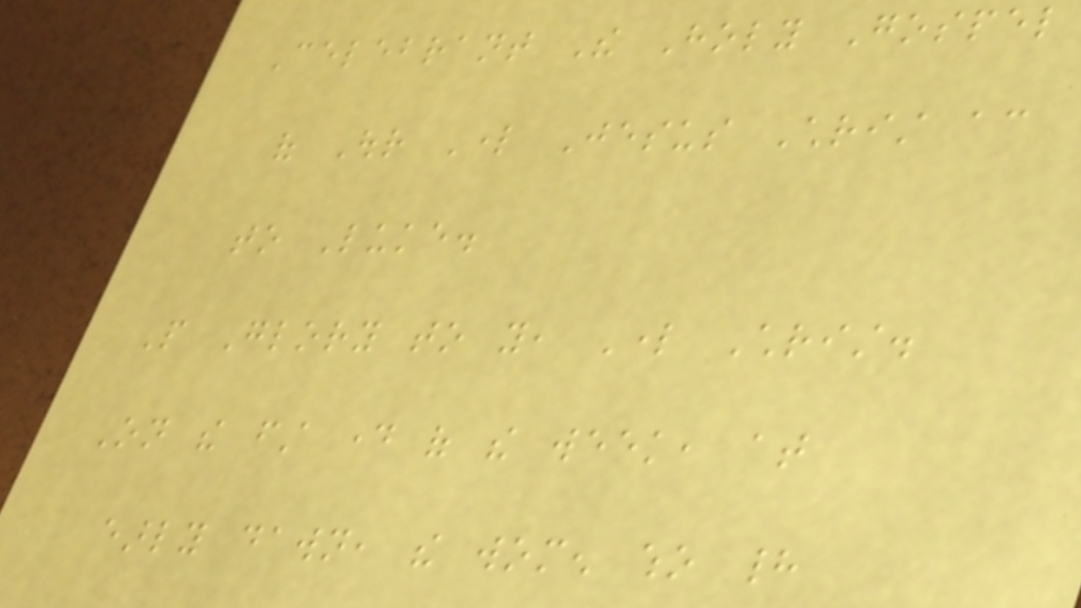Celebrant The Holy Gospel
of Our Lord Jesus Christ according
to Luke.
People Glory to you, Lord Christ.
On the first day of the week, at
early dawn, the women who had
